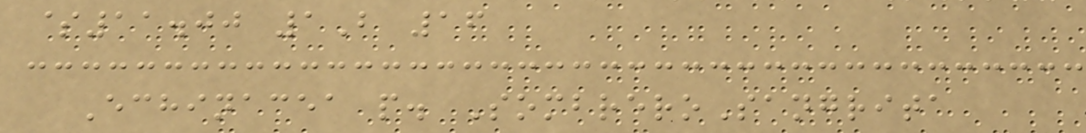$11.00 1B 16
Echinacea p. SombreroSangrita
